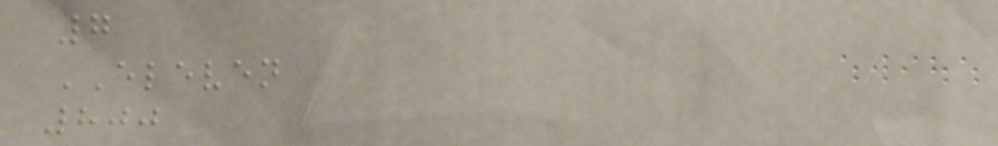7
ELEVEN
800
